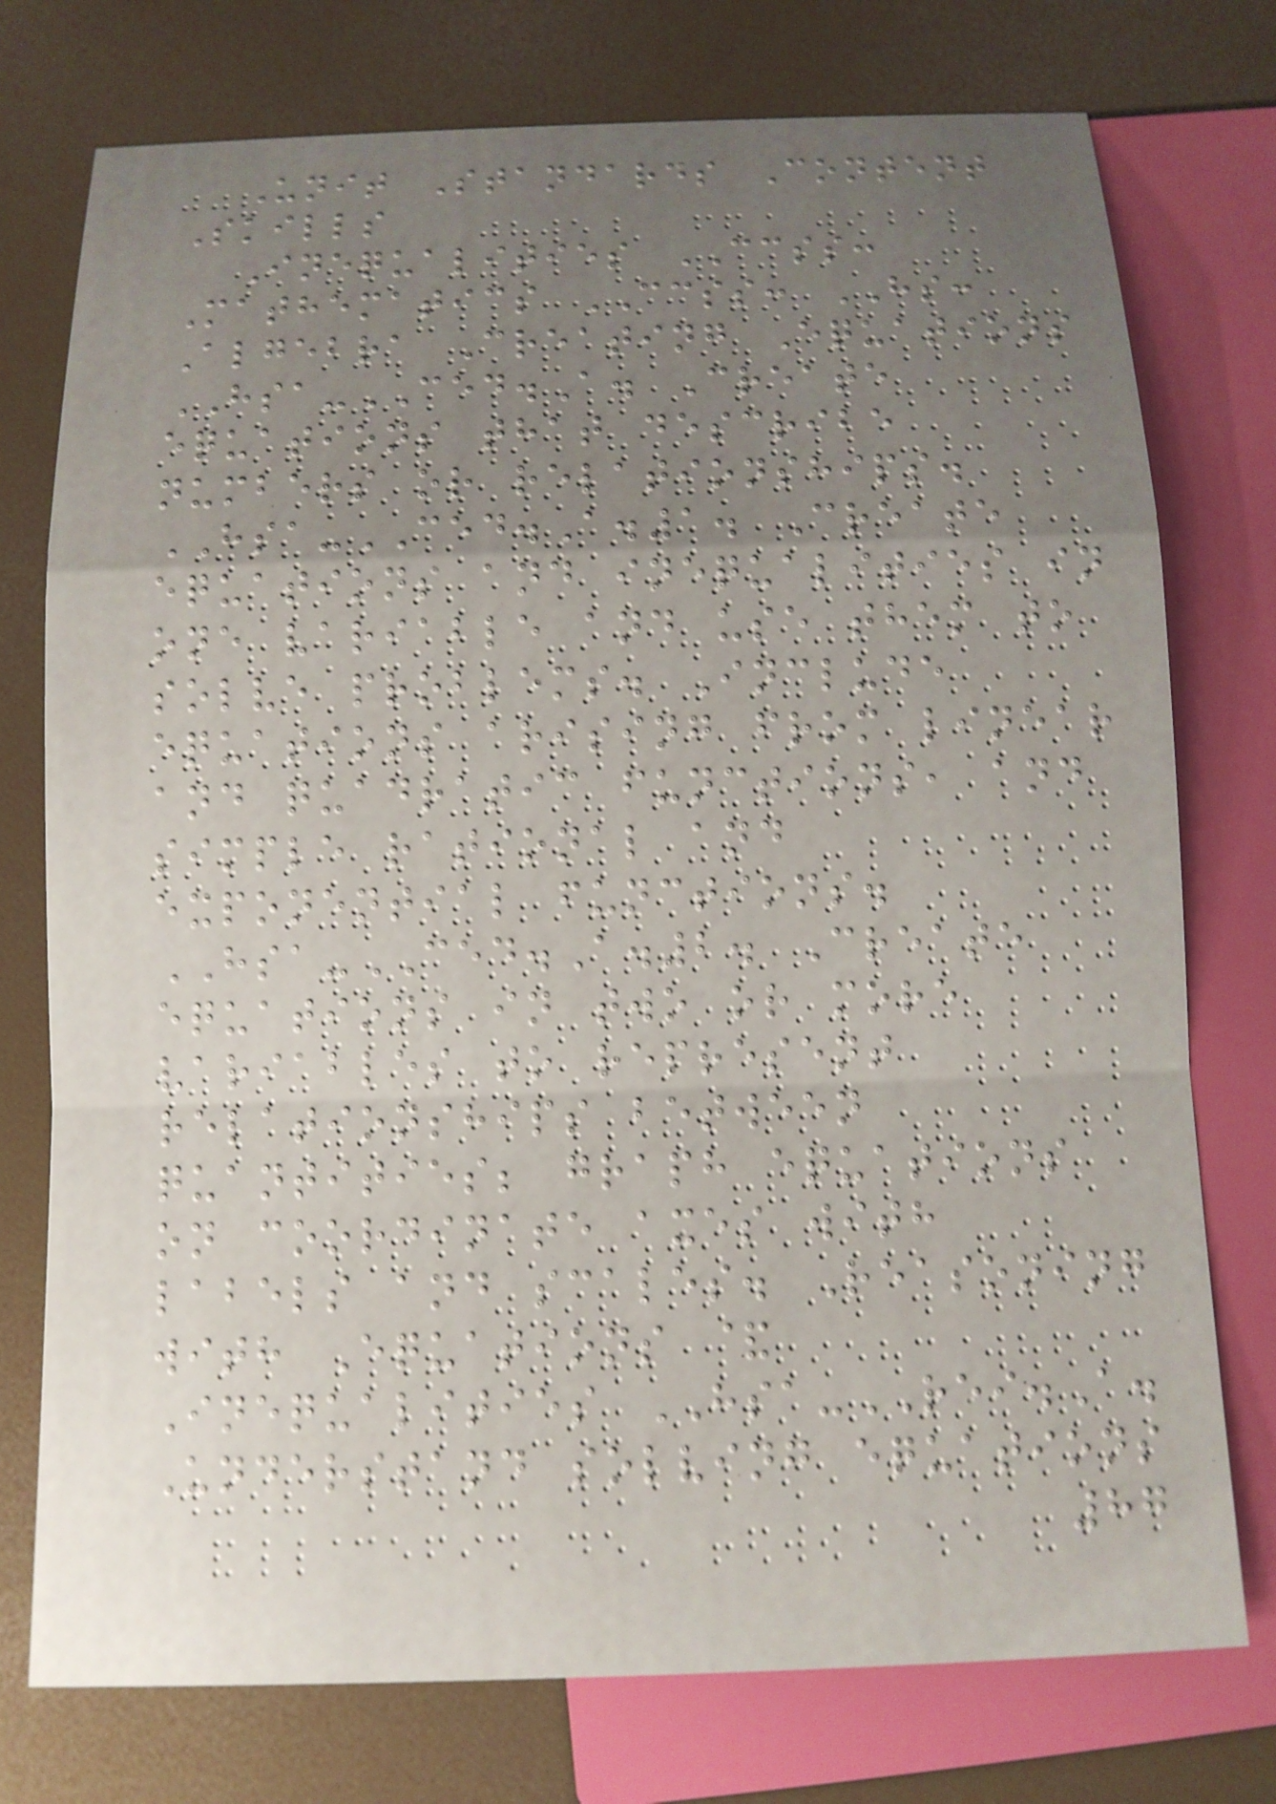Unit Standards Content
Skills
Inequalities CCSS:
Mathematics CCSS: HS:
Algebra Creating Equations
HSA-CED.A. Create
equations that describe
numbers or relationships.
HSA-CED.A.1. Create
equations and inequalities in
one variable and use them to
solve problems. Include
equations arising from linear
and quadratic functions, and
simple rational and
exponential functions.
HSA-CED.A.2. Create
equations in two or more
variables to represent
relationships between
quantities; graph equations
on coordinate axes with
labels and scales. Reasoning
with Equations &
Inequalities HSA-REI.A.
Understand solving equations
87
